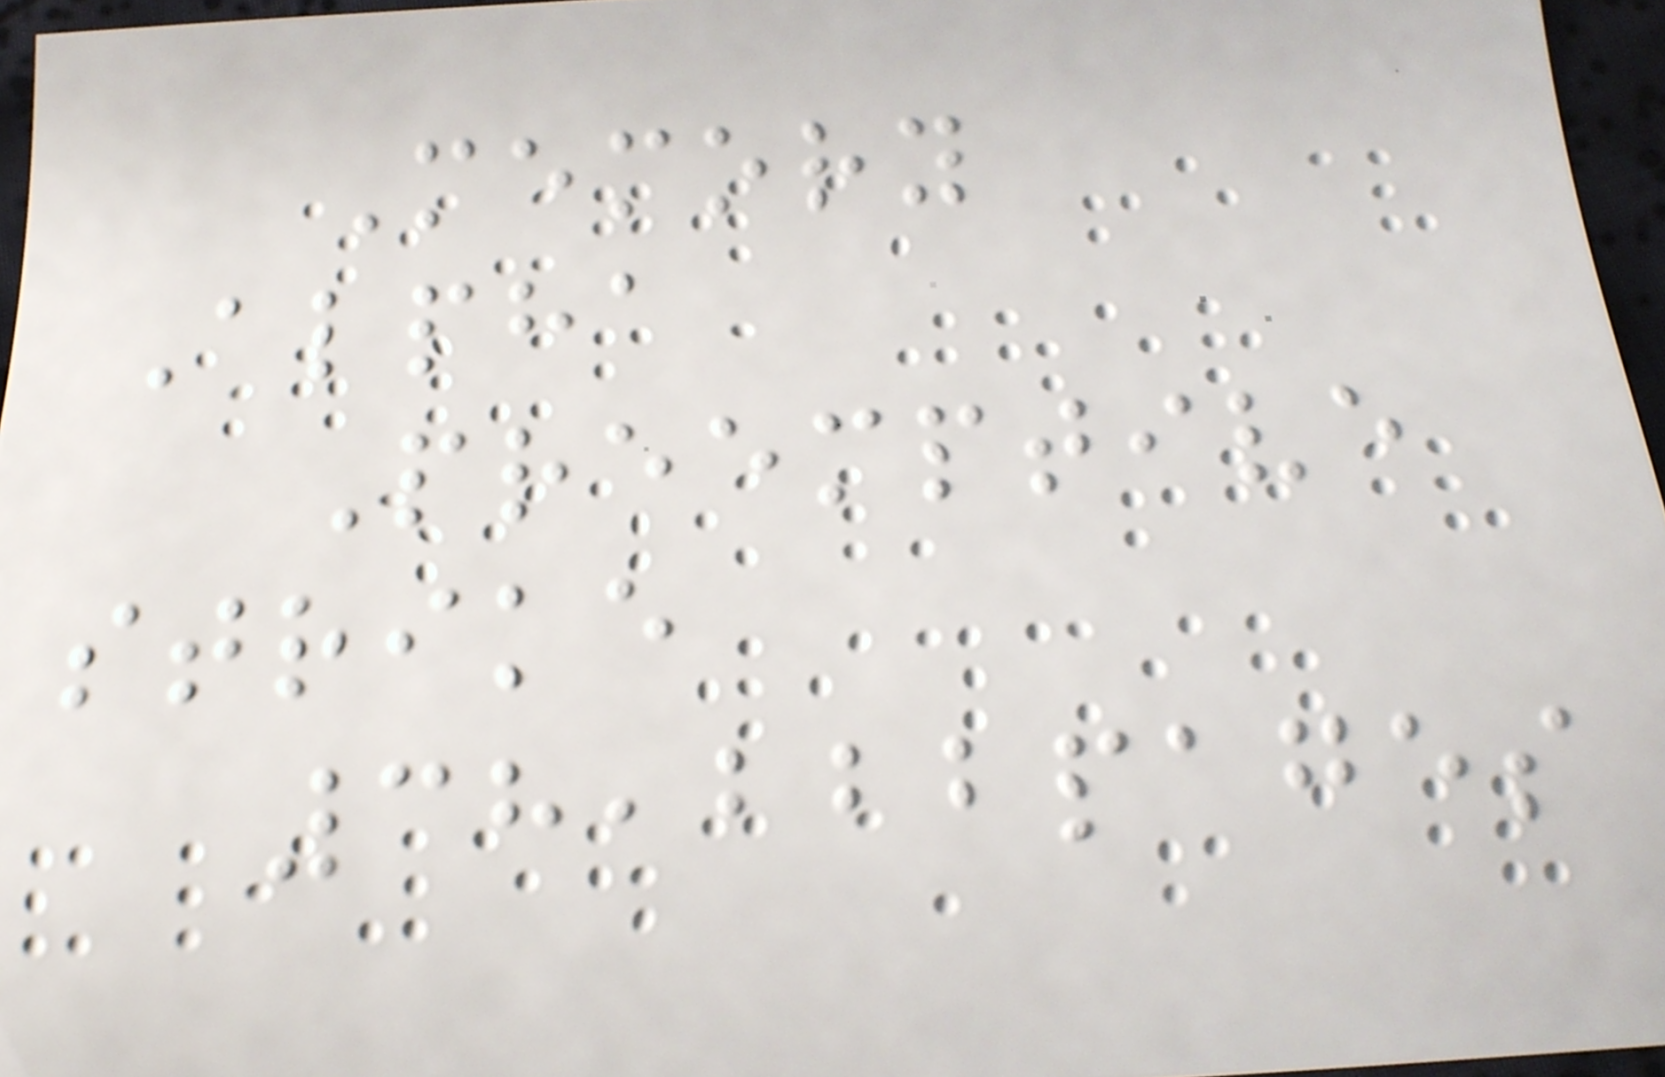Memory
Alpha
Preemptive
strike
38,222pages
